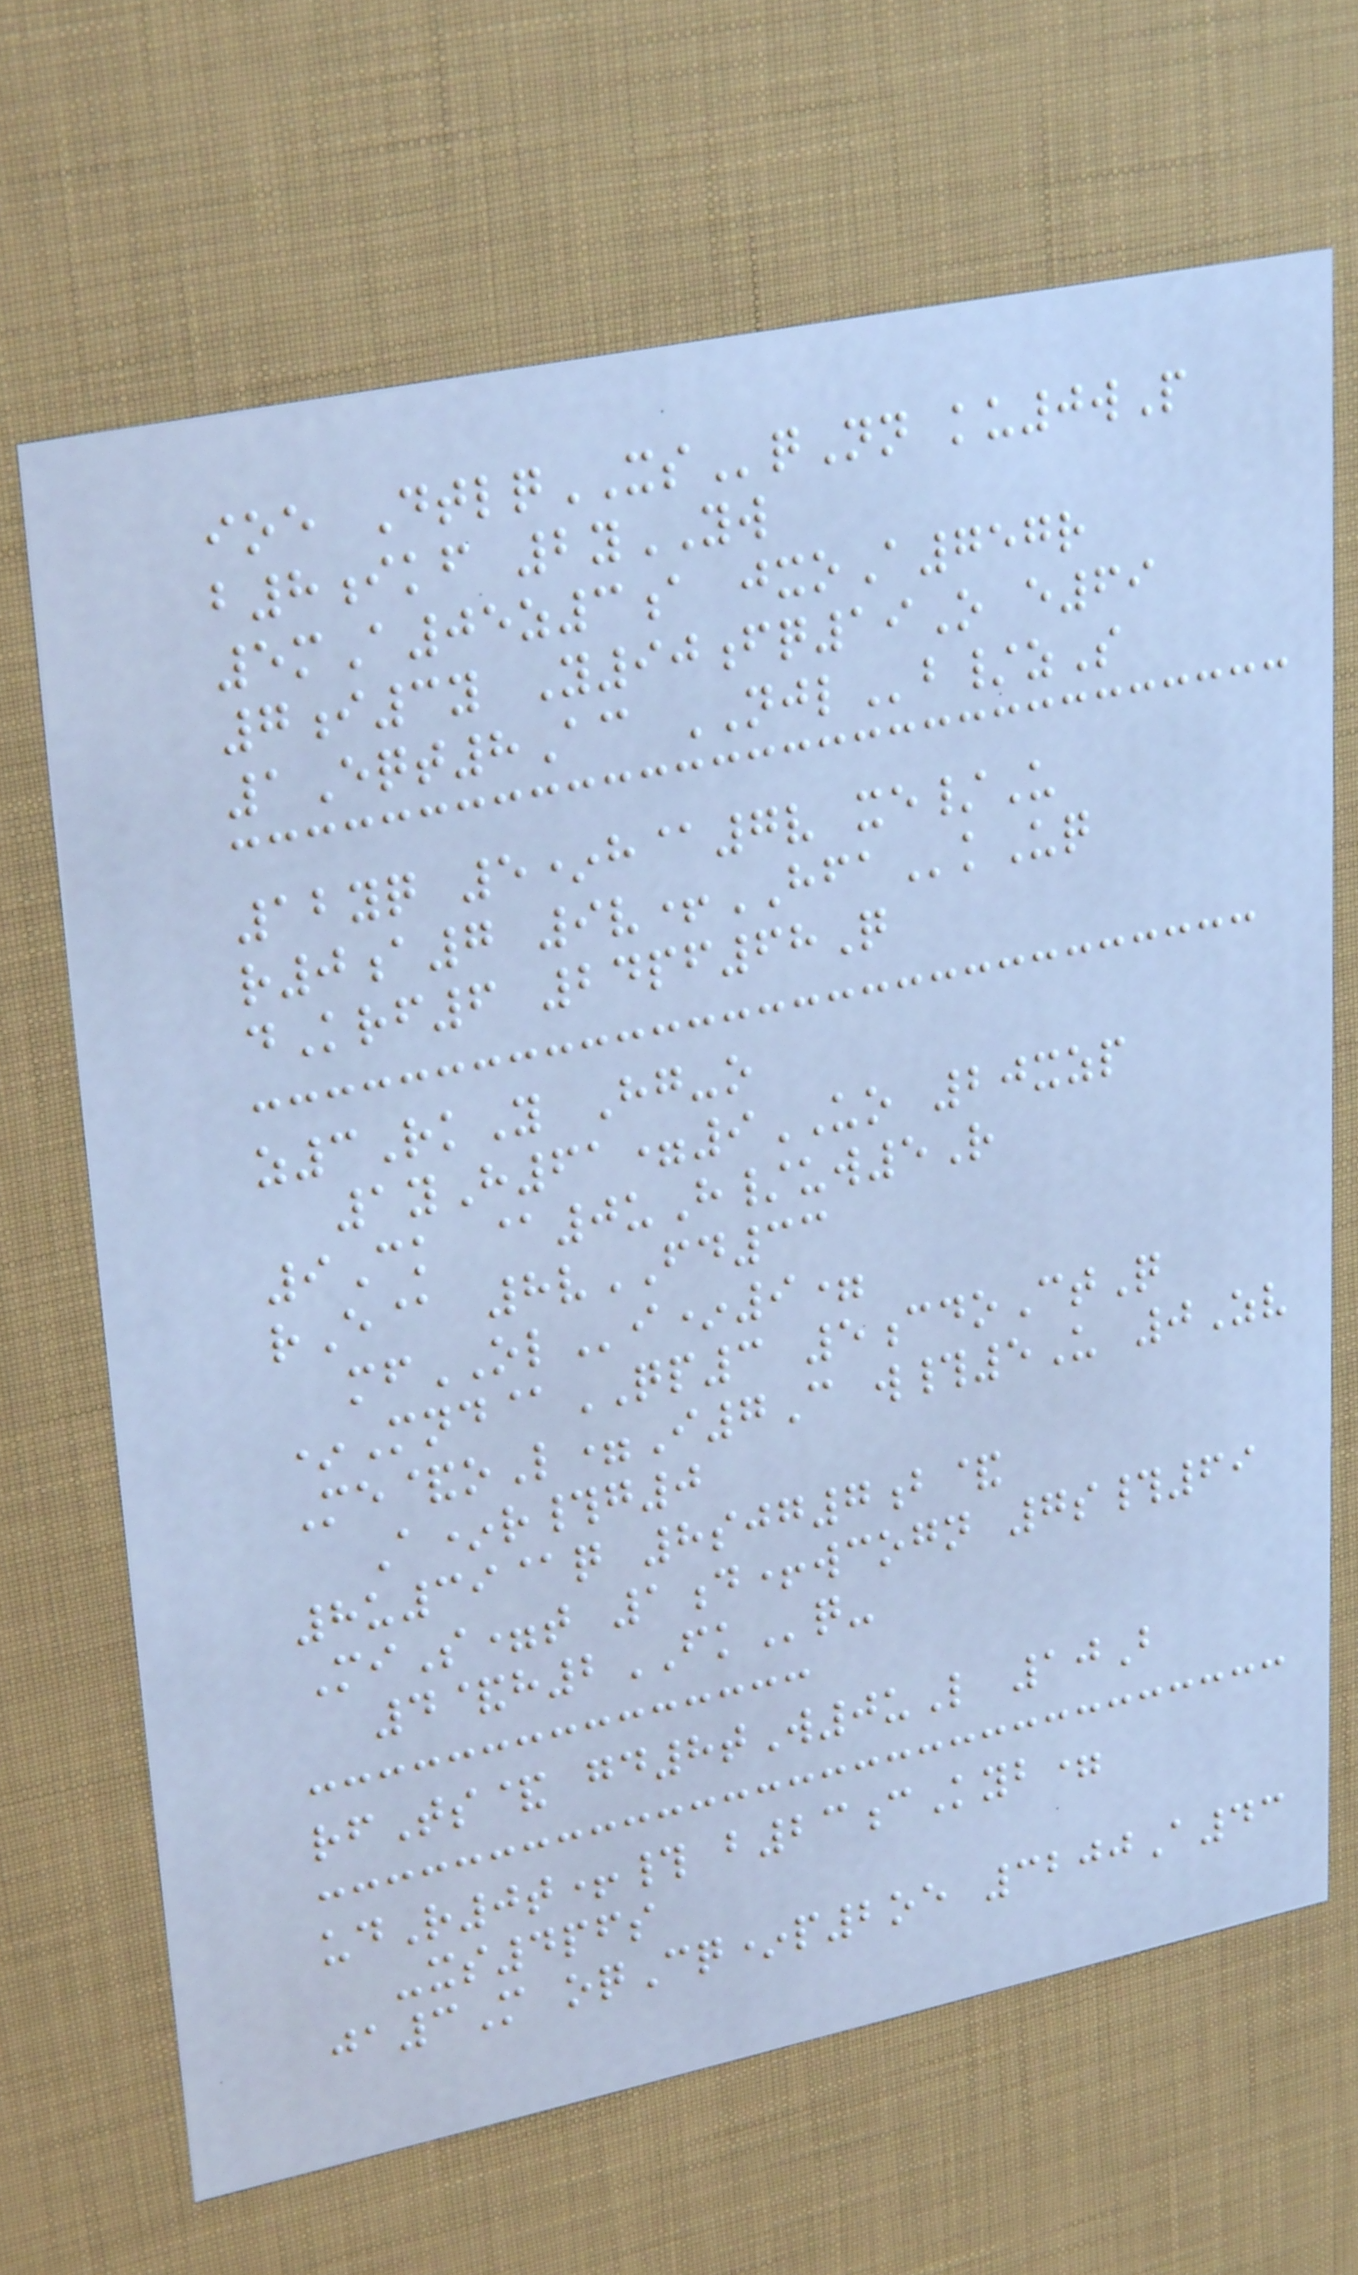ioe DtlqXSqNn ku0wP
b8ikf 2yYW
5mA05z3a jxoA757r
7i3y Y90fq19O e69
1Eqt8Ac NJLb/zS
12yq 5*h@7v xe/U
r0a7 9v+HFAkUq
dKrf6 24pf68Q
z3RkY Hg-o
1yH61=9UO 20xzp
9Ck @0uH/uw5R
rE@ 8vFD33
mfOLi*9=
*Mnd@QP3 5cdoCtQ
Me&oL=I7C w#5U 0Zv
A*r#g0
8u39@q 8sjg7b&
MiS=t 1d+wcogn 7s#69
4&h2FKq-
rfTs& gd8tW0uL 10B
udR0t+# b23cKyb=
-xs4pfs
ja3M oqCq*p2oe 3200A43
